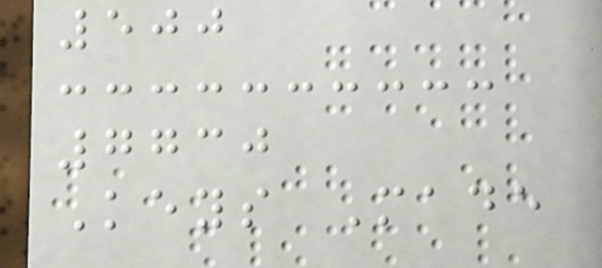500
7730
Keys Made
